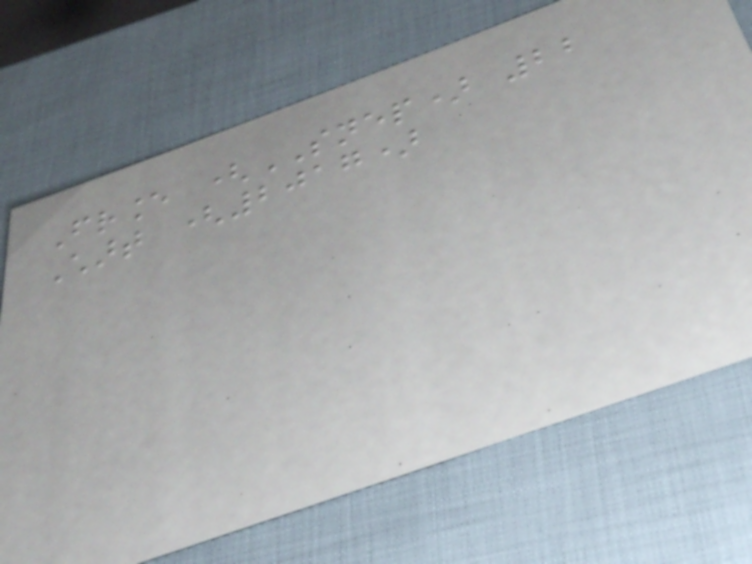France (SNEP) 22
Chart (2017)
